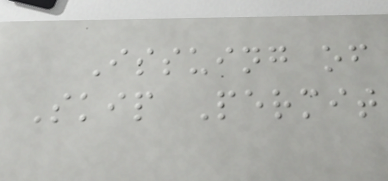Issuing of
Skip Permit
